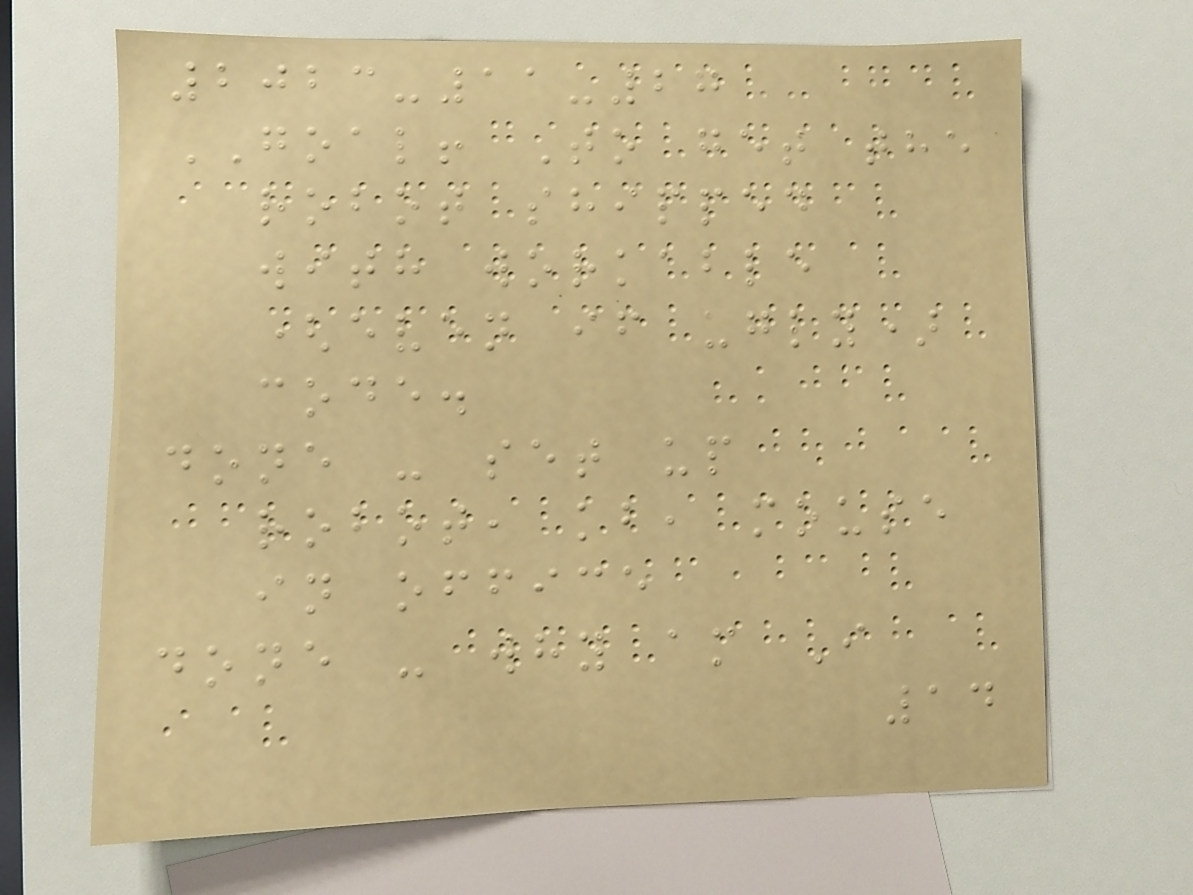2023-11-27
GOAL! To get the
robot shipped
with workable
(even if ugly)
code.
done - set up
robot, kb, mouse
in office
done - why am I
14
